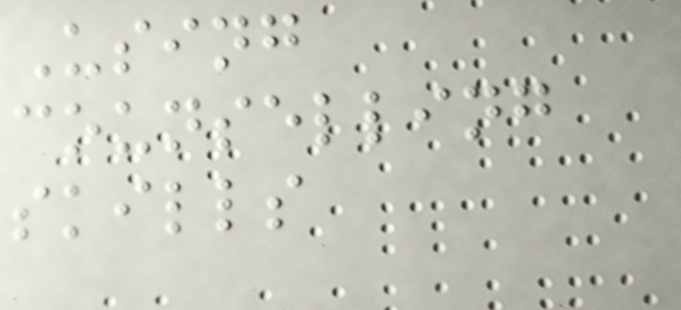Using
counselling
skills
